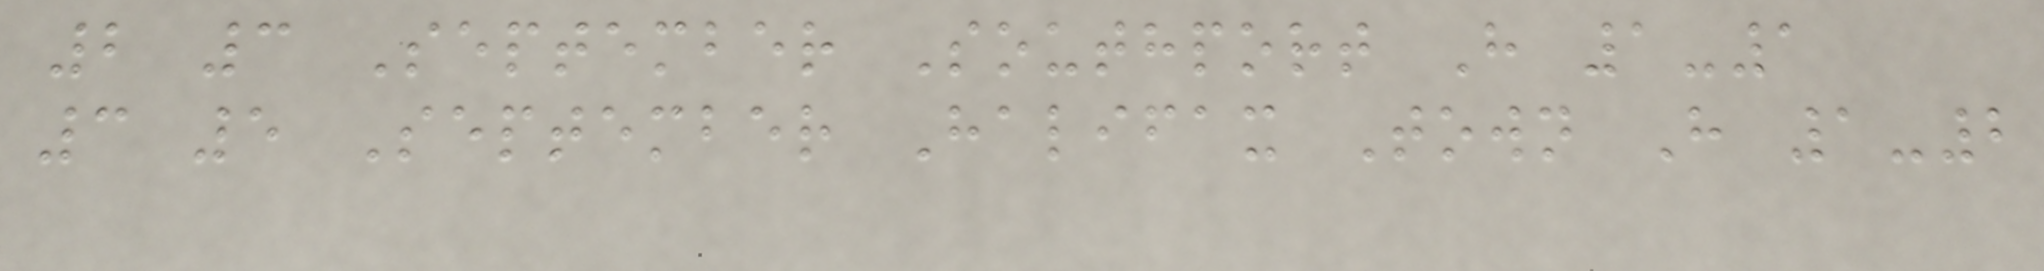2 3 September Southport H 1-1
3 5 September Halifax Town H 1-2
